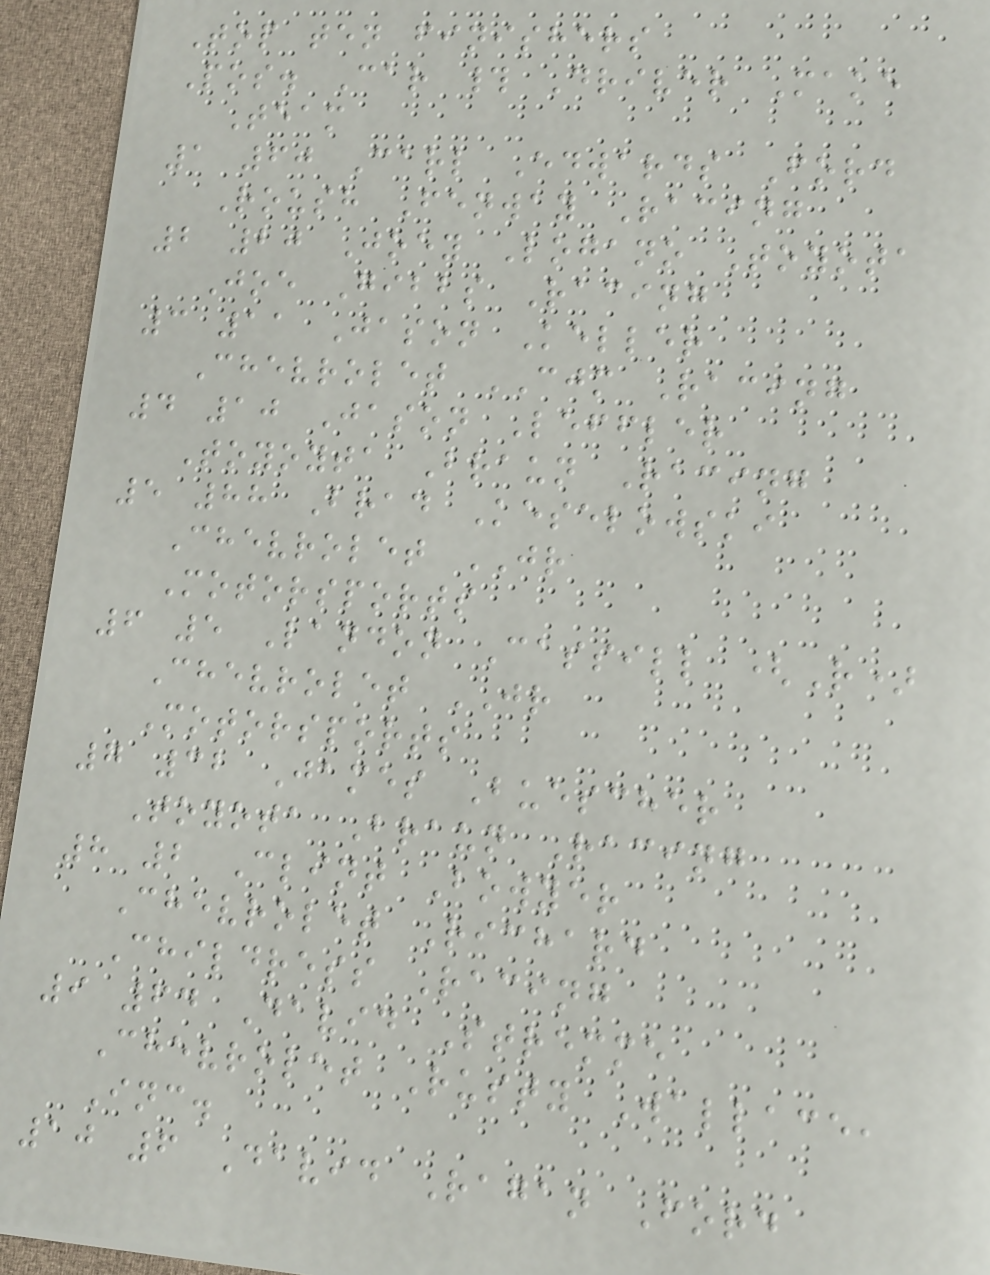Top ten finishers
Pos. Car # Driver Make
Team
1 60 Carl Edwards Ford
Roush Fenway Racing
2 20 Joey Logano Toyota
Joe Gibbs Racing
3 11 Jason Keller
Chevrolet CJM Racing
4 10 Jason Leffler
Toyoyta Braun Racing
5 88 Brad Keselowski
Chevrolet JR
Motorsports
6 5 Landon Cassill (R)
Chevrolet JR
Motorsports
7 32 James Buescher
Toyota Braun Racing
8 2 Clint Bowyer
Chevrolet Richard
Childress Racing
9 64 David Stremme
Chevrolet Rusty Wallace,
Inc.
10 6 David Ragan Ford
